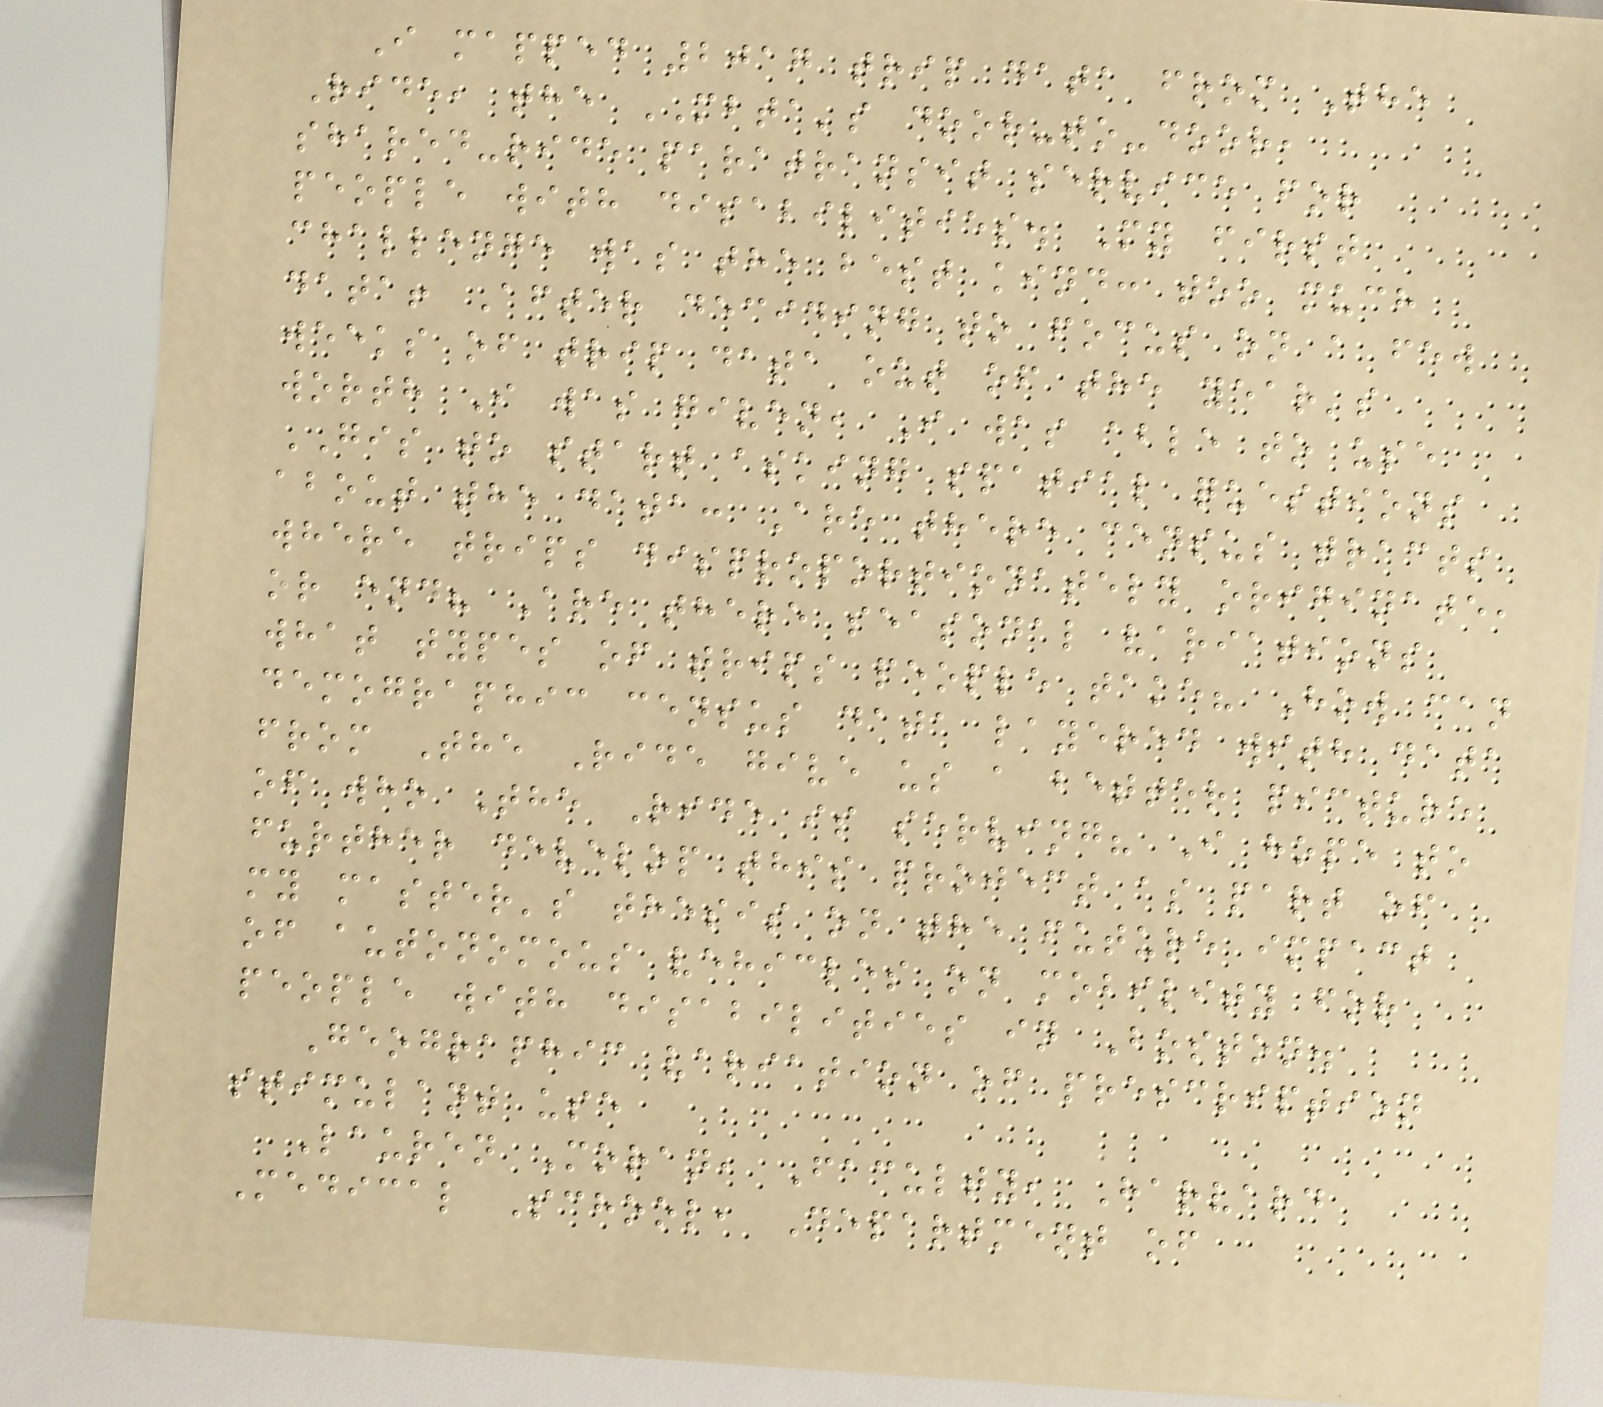I mapped 2017 trip data from The
Ride, the MBTA's door-to-door,
shared-ride paratransit service for
people with disabilities. My first
challenge was the best kind: too much
data! After deciding to focus on a few
weeks of trip data out of the year's
worth I was given, I was able to use
GIS to start asking spatial questions
about the data: Are there census tracts
where trips disproportionately originate,
or end? Are there seasonal variations
what types of trips people take? How can
demographic census data layered with data
from The Ride give us a better picture
of who The Ride is serving? I hope to
further develop this project as part of
my master's thesis on the future impact
of autonomous vehicles on mobility for
people with disabilities in Boston.
Geographic variation of prescription
stimulant use
Lauren Moran, Faculty, Harvard
Medical School, Department of
